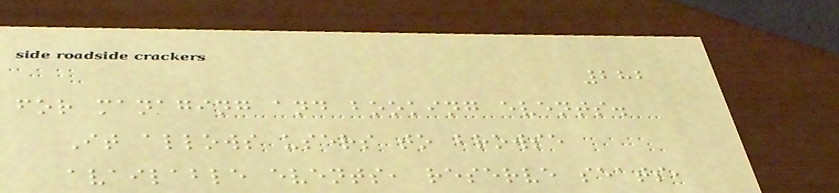282
for managing and booking events.
It allows users to browse
available events, reserve seats,
